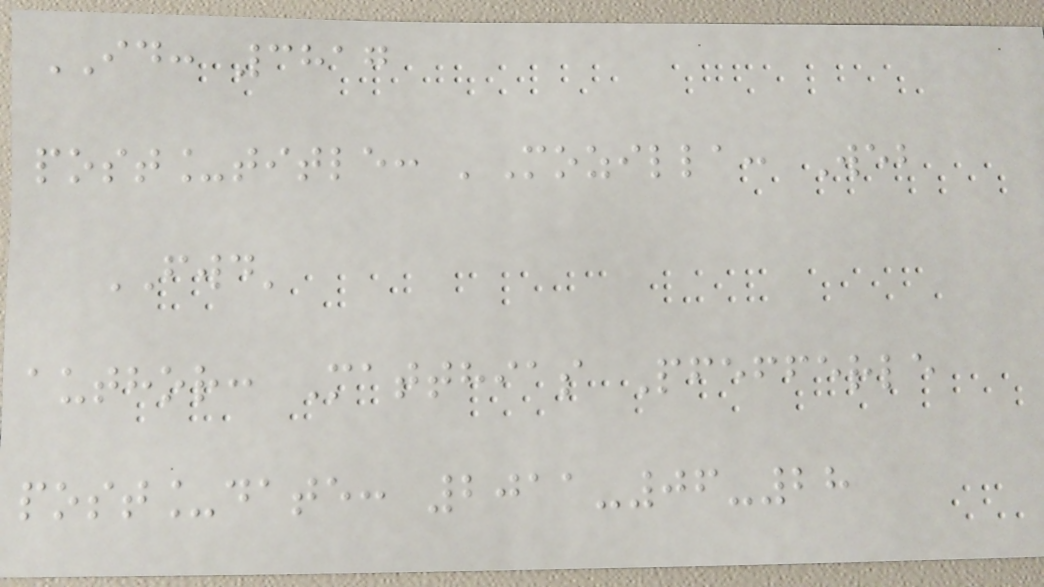ID: 3817
post_title: 'Mozilla: Web
FWD'
author: Matthias Pfefferle
post_date: 2011-06-28
